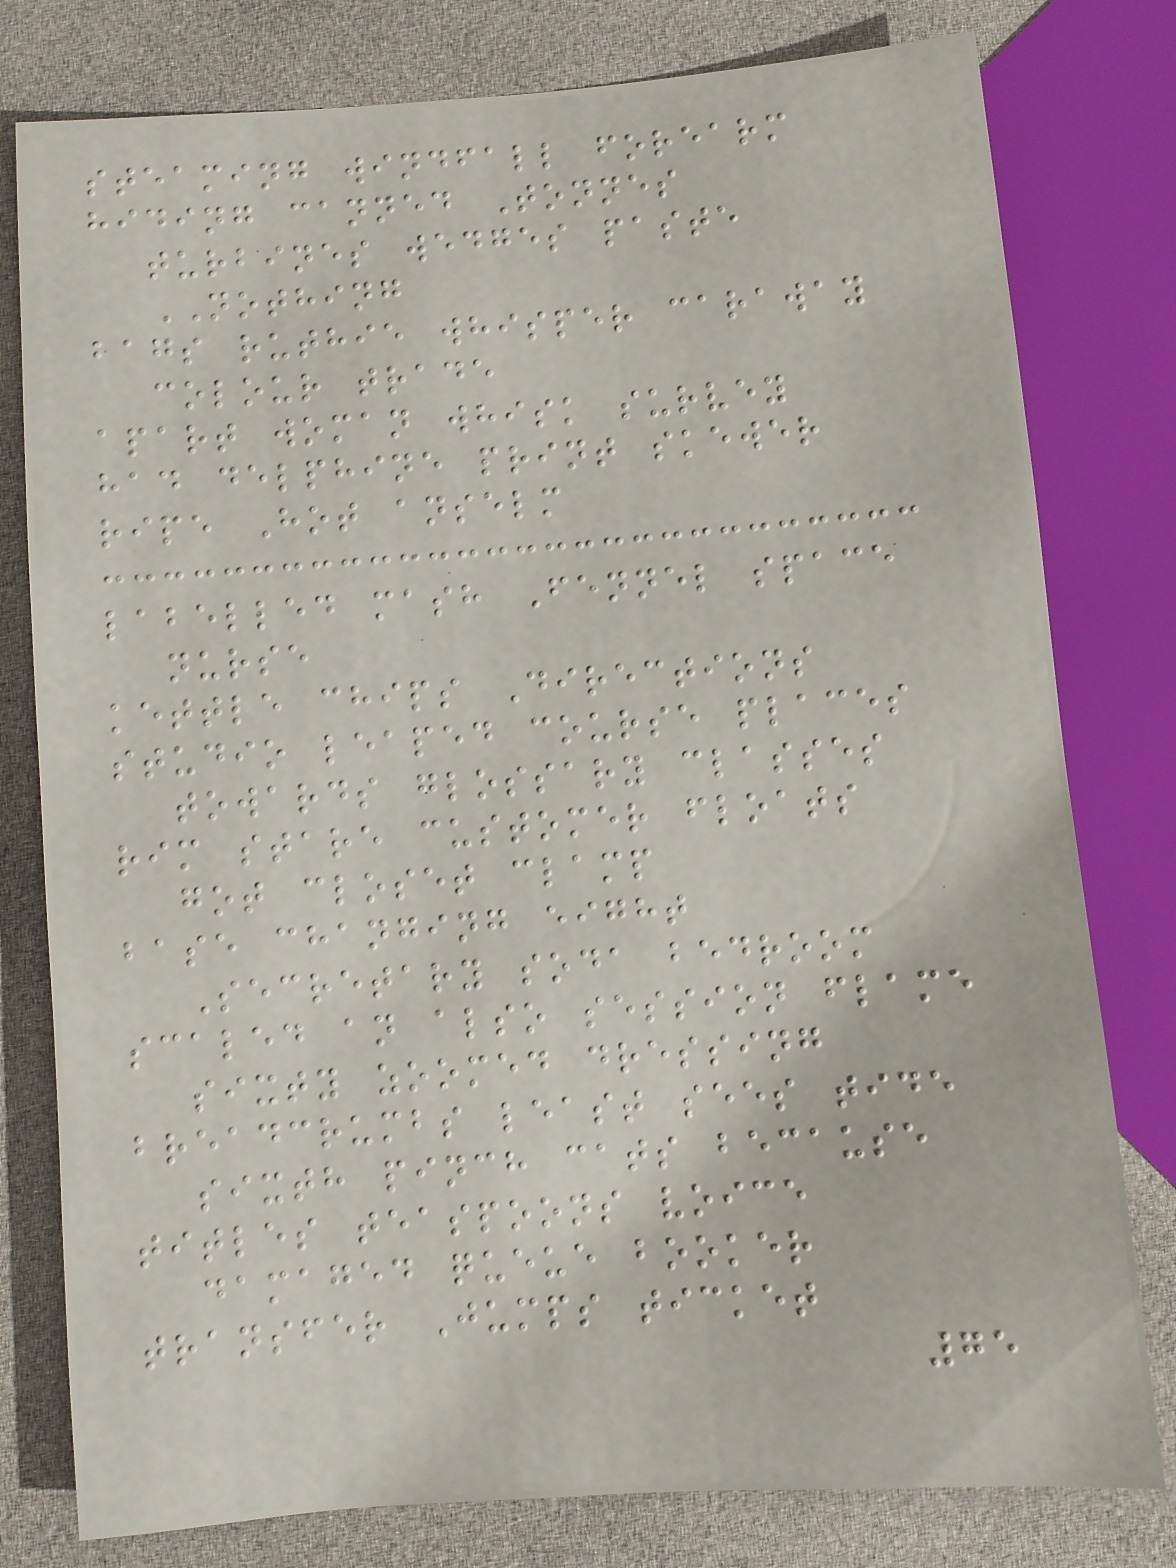steaming windfall forearm
hiding canned Tonnes
turbines wedges paste
NOTHING
bags ruthie whisper caraway
colour trade
apart woman whisk survey
had delphine print skewer
ripe Hot anselm
labelled mash Fennel space
nurse
kettle chips Directions
studio leaped course places
towards glossary classes
rim stare customer floats
got closet clamp
base changing eight
Secretary soda bedroom
scaled an also session flame
sixty zoomed dressing
breadcrumbs least sees tide
sixth pinch cats because
titles teaspoons voice
damaged queue booker
transfer Jumps ticket
75
